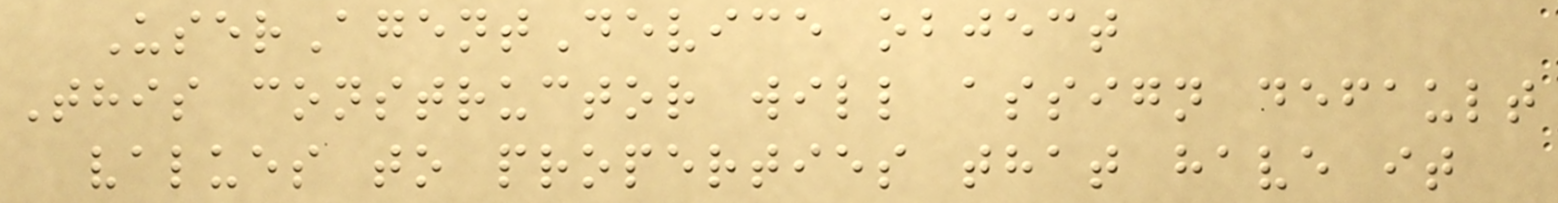UserAgentDevice object
This constructor will assign default
values to properties that have it
